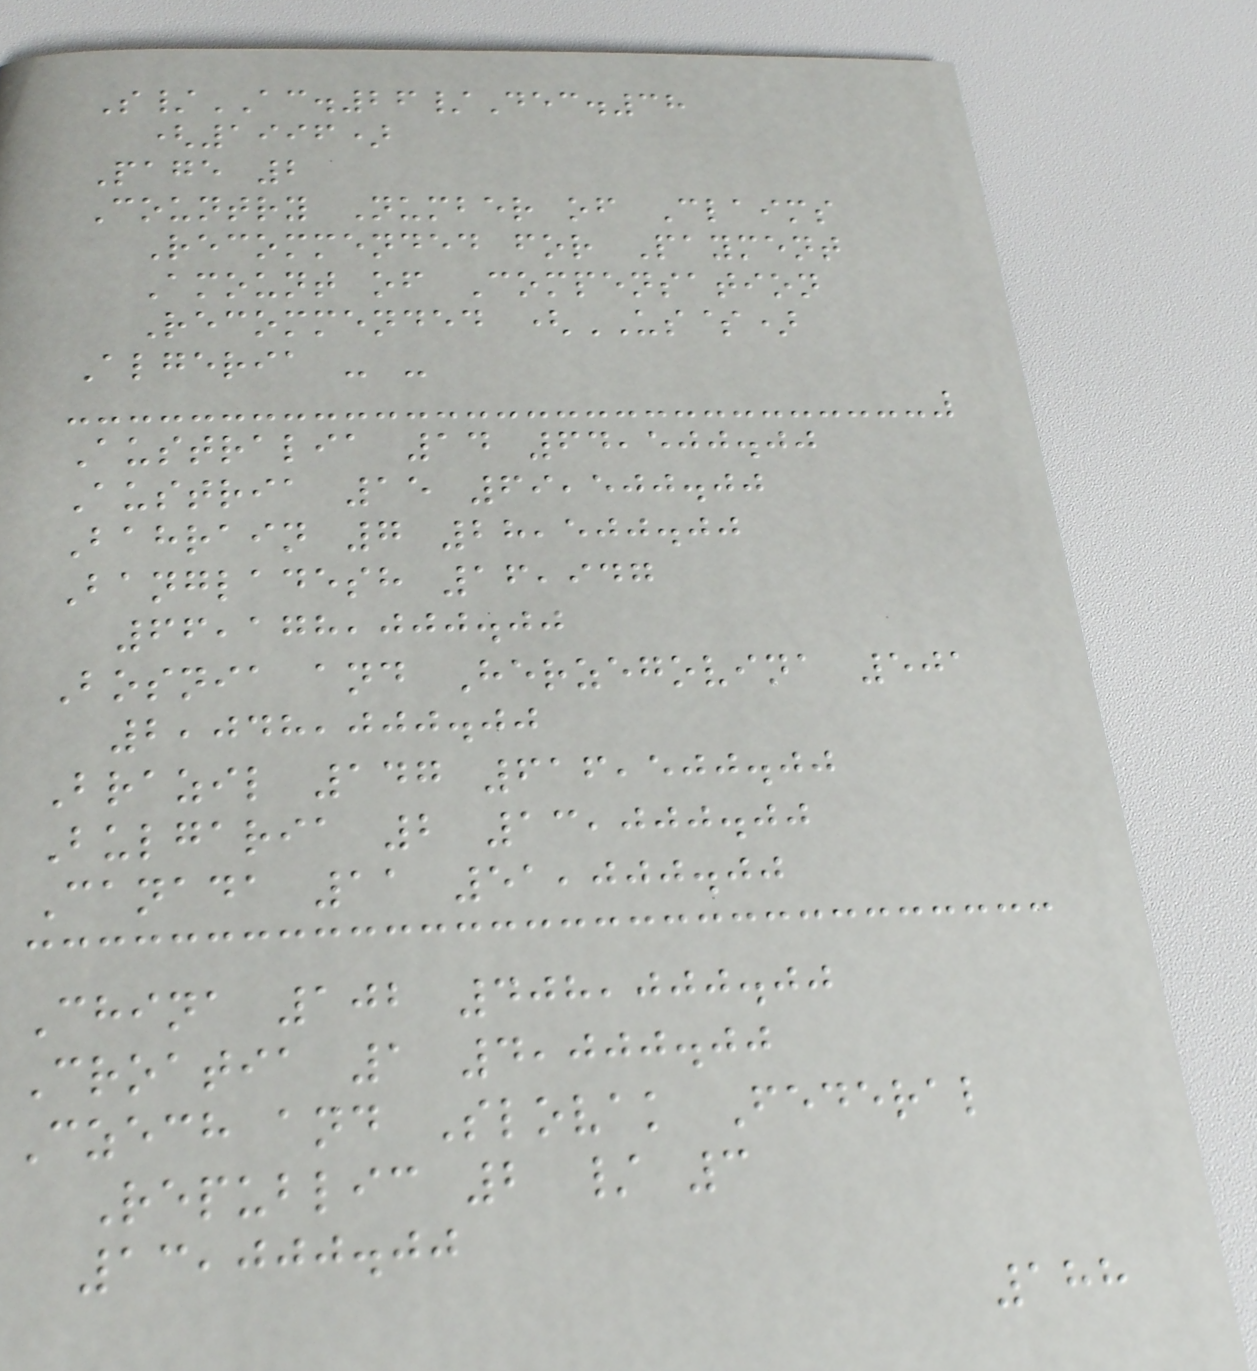S/AC.26/Dec.38
(1996)
Page 2
Country Number of Claims
Recommended for Payment
Amount of Compensation
Recommended (US$)
Algeria - -
Australia 14 64,500.00
Austria 15 69,500.00
Bahrain 7 28,500.00
Bangladesh 16,947
66,178,000.00
Bosnia and Herzegovina 501
2,048,000.00
Brazil 147 616,500.00
Bulgaria 2 13,000.00
Canada 11 51,000.00
China 102 408,000.00
Croatia 1 4,000.00
Czech and Slovak Federal
Republic 2 / 3
13,000.00
188
